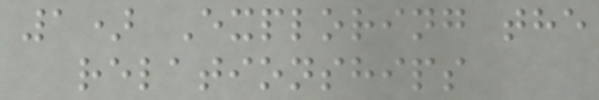1) Exploring the
relationships
